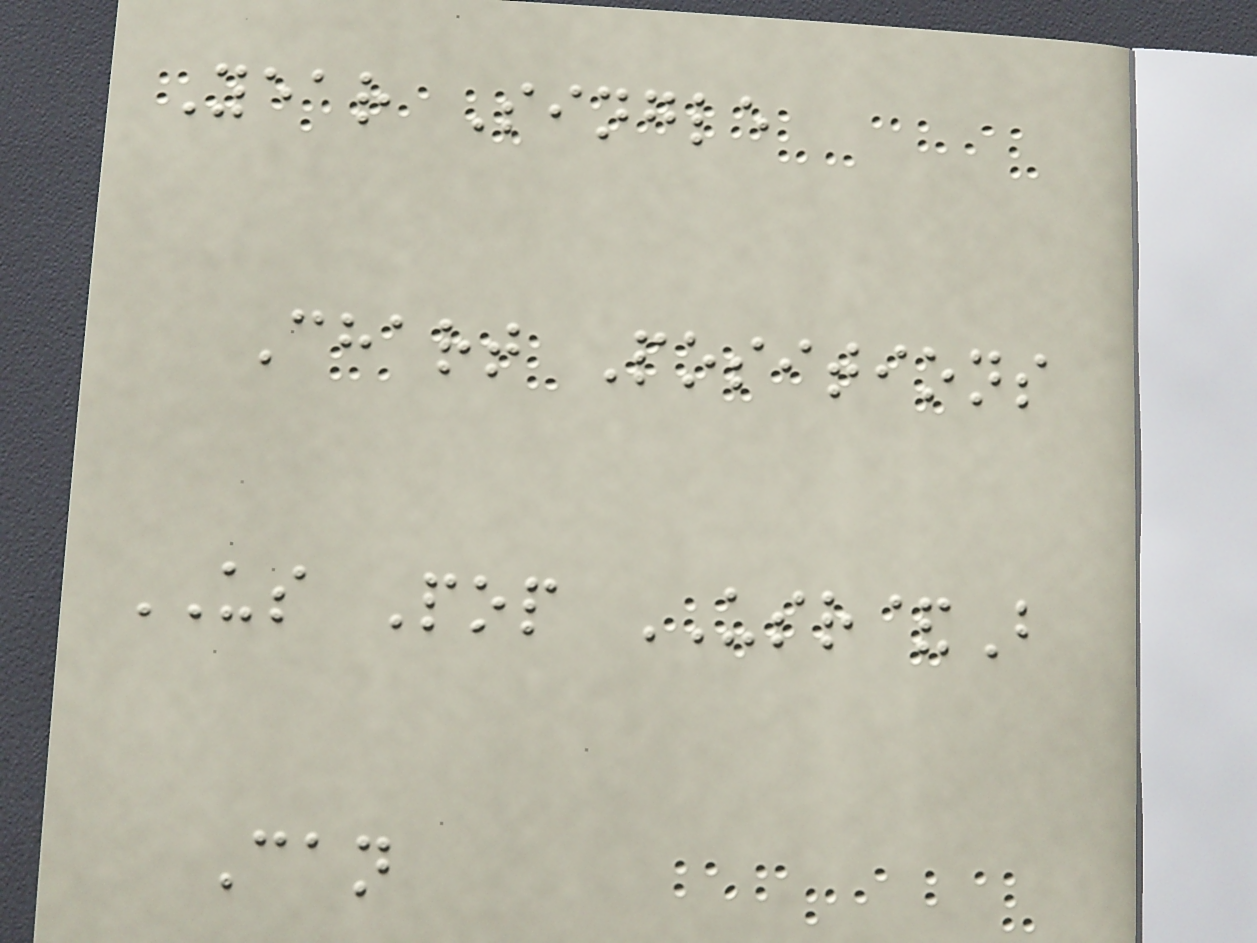Year Single
Chart Positions
US Pop USR&B
Can
